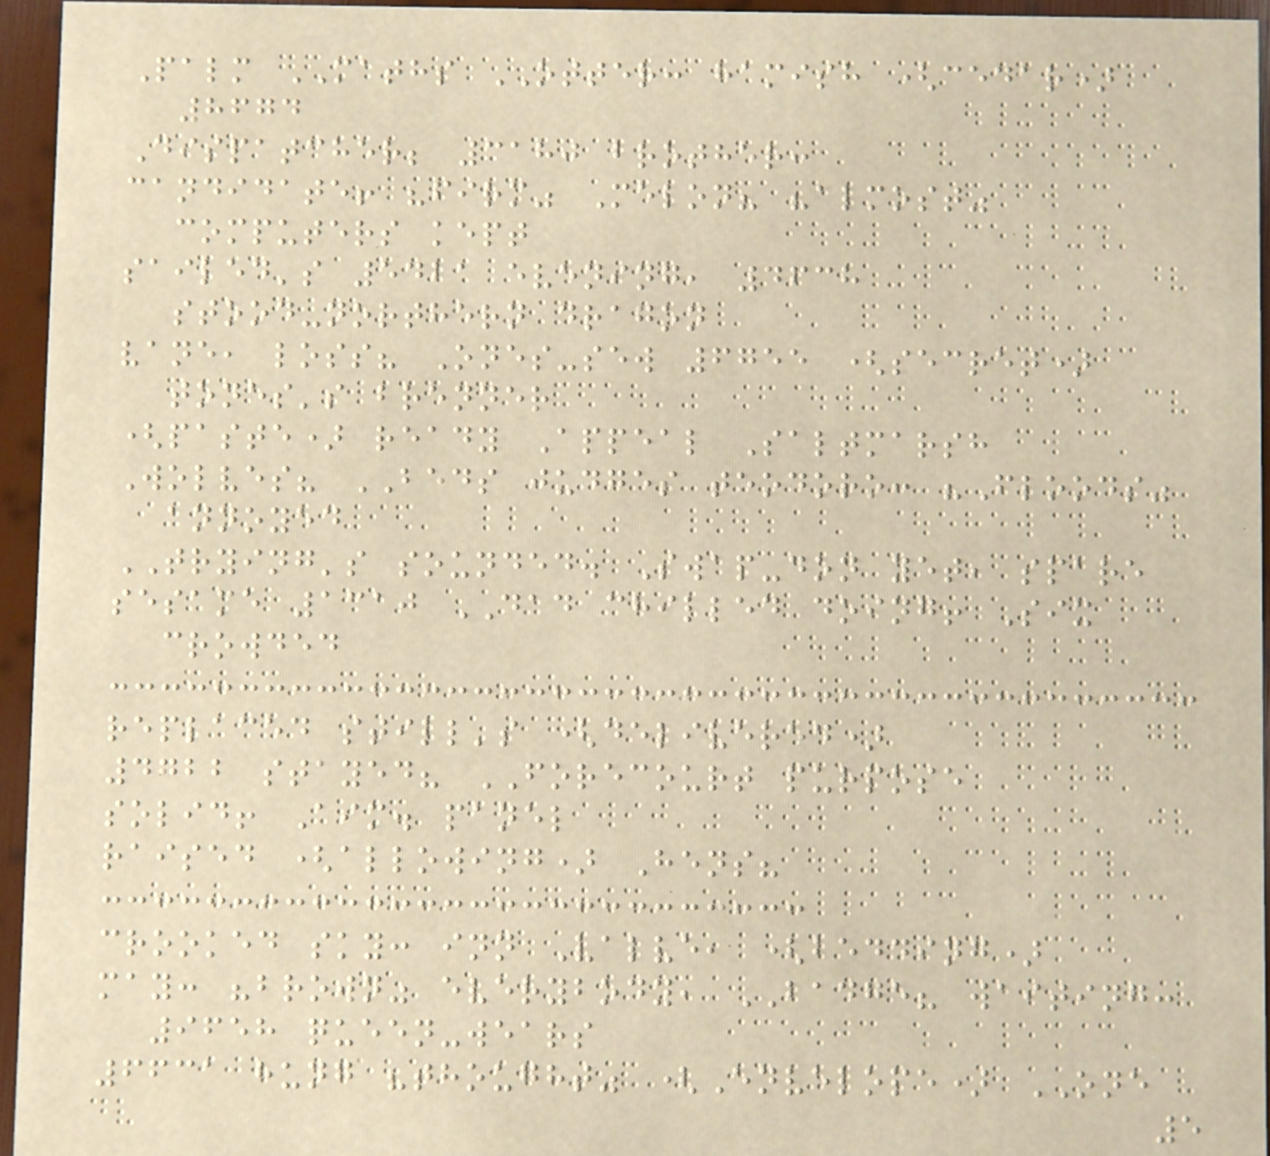Palm MATHS OTTER: hamish (cedar)
8674
Dispatcher; 3180 brother:
candidate! "firm" Melon? "almost"
computers kept
sailed's 5421 evening, 4638
stood-northern dragon
vane, loss? Ones-sew 6755 (secret)
tones's brenner
(paste) ready Appeal Saltmarsh
Wolves? BEDS judges teodoro: "Floods"
annoyed
TRYING's sounded. Swap-don yet, spare
sesame 1310 DAD chilled doing! Six
crowded
replaced still's (delivered)
4722 stayed? FORECOURT purpose
solid! Aim. panel
raised (allowing) Hens?
crooked sky: inn Valve, (bedding)
may: "brown" everybody, BADGE? waiting:
9658 queen-wears
6631 hung "thought" (Envelope) ONE
5
